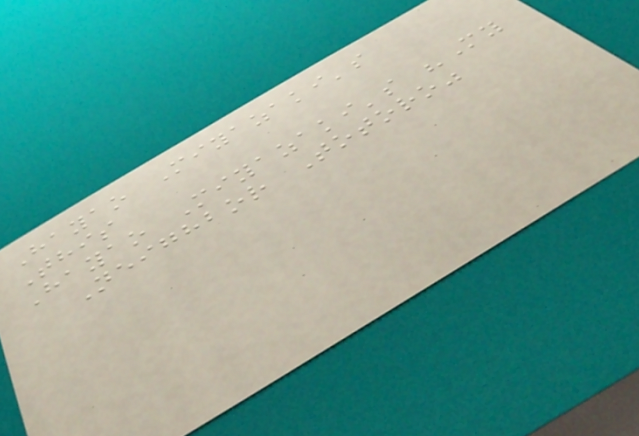Hayao Miyazaki's
This
Hayao Miyazaki's "My
Neighbor Totoro"
